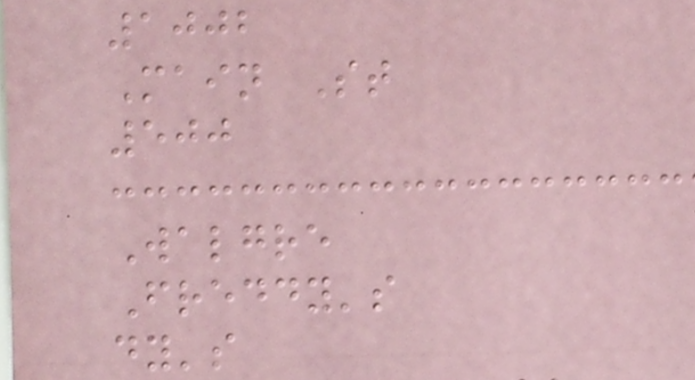1002
Main St
500
Walgre
Freddy's
dy's
